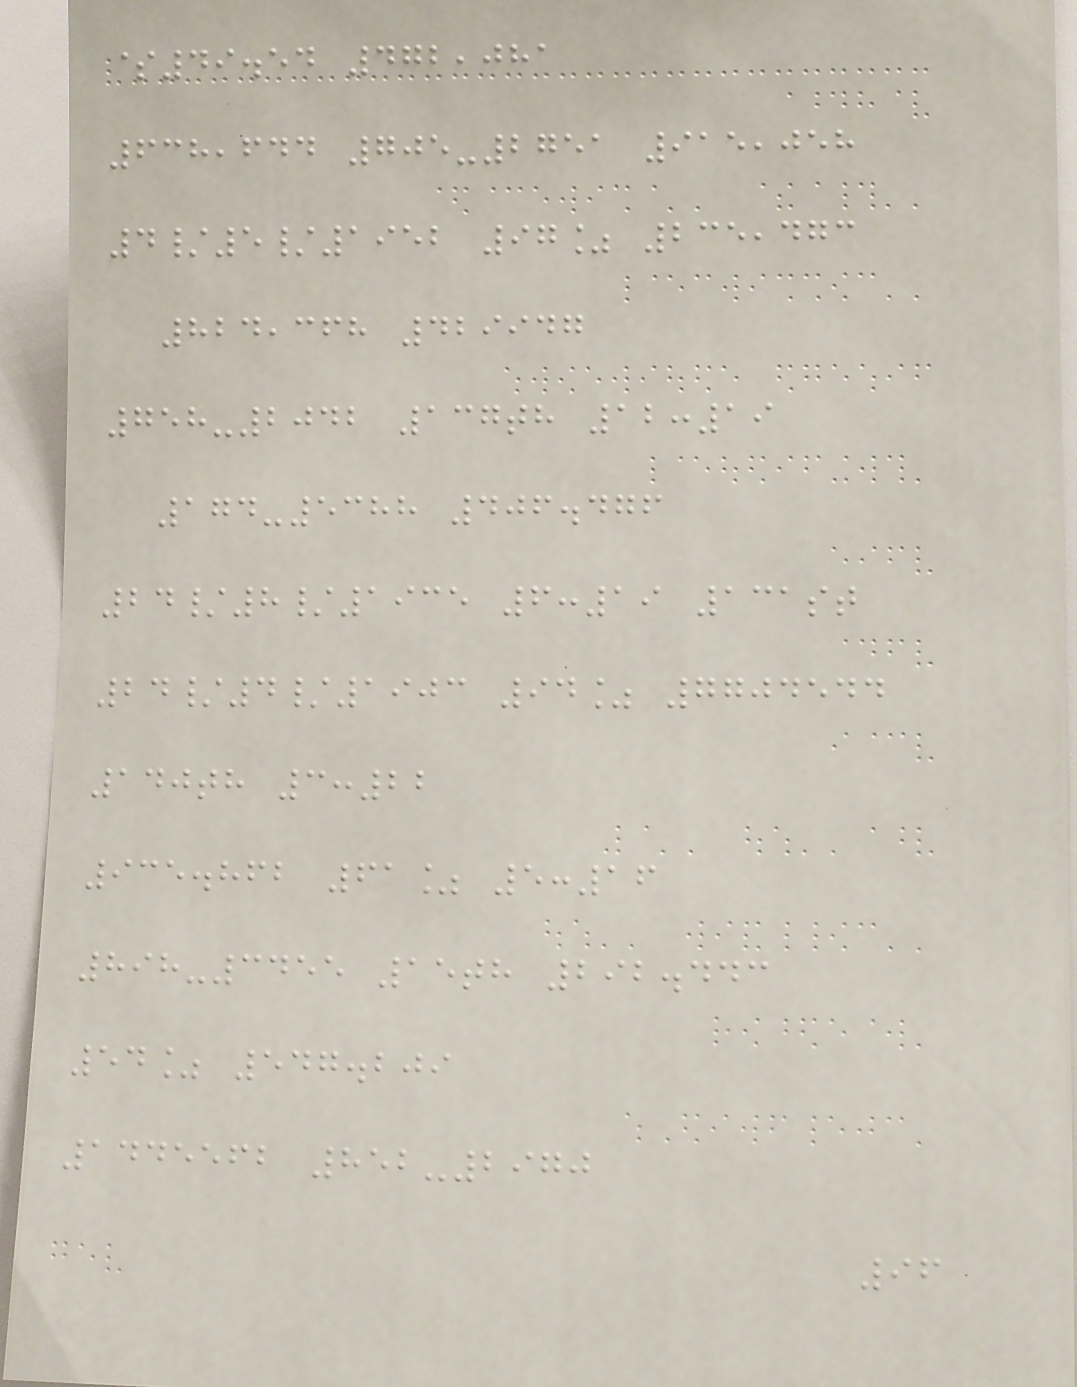$49.54 472,081
638,644 705-2751 915,058
4/5/1952 97% 235,473
824,368 429947
758-2042 137th 12:19
174-5388 406.476
24/8/1935 6:19 131st
24/4/1903 94% 7704544
140th 3:22
935.862 61% 5:16
898-3455 15th 292.443
54% 547.209
1445562 852-2970
96
